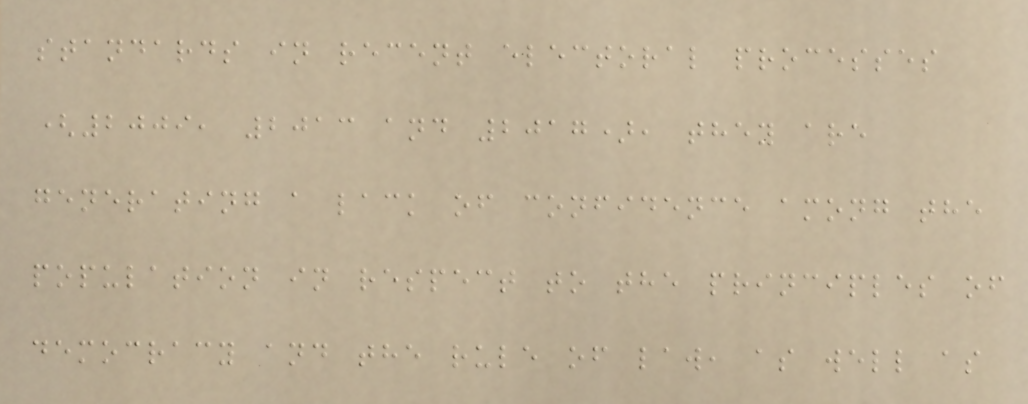standards in recent electoral processes
(2009, 2013 and 2017), they are
generating a lack of confidence among the
population in respect to the principles of
democracy and the rule of law, as well as
